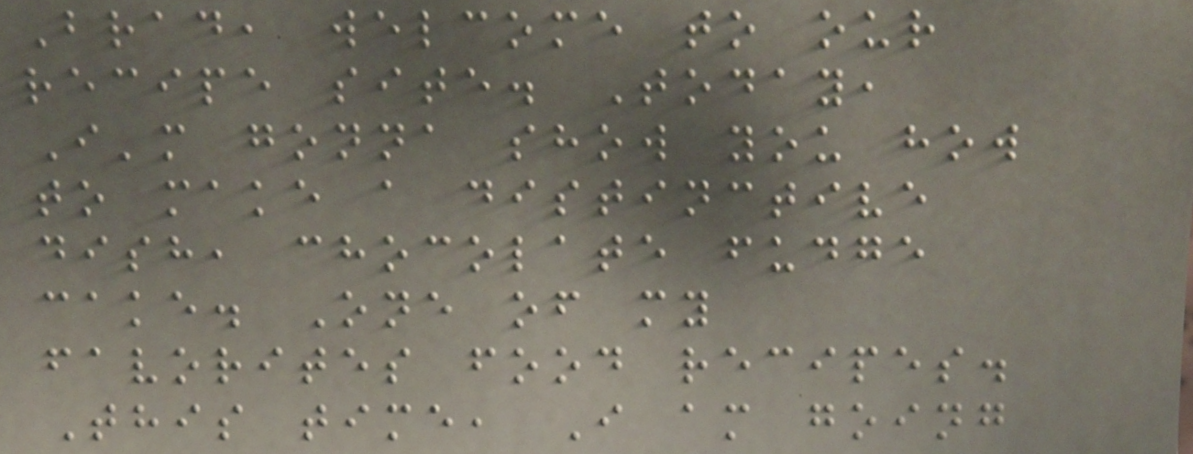Brad, welcome to our
recipe site. Today,
I'm gonna show you how
to make a distinctive
dish, chocolate fudge
cake. One of my
favorites food recipes.
This time, I am going
